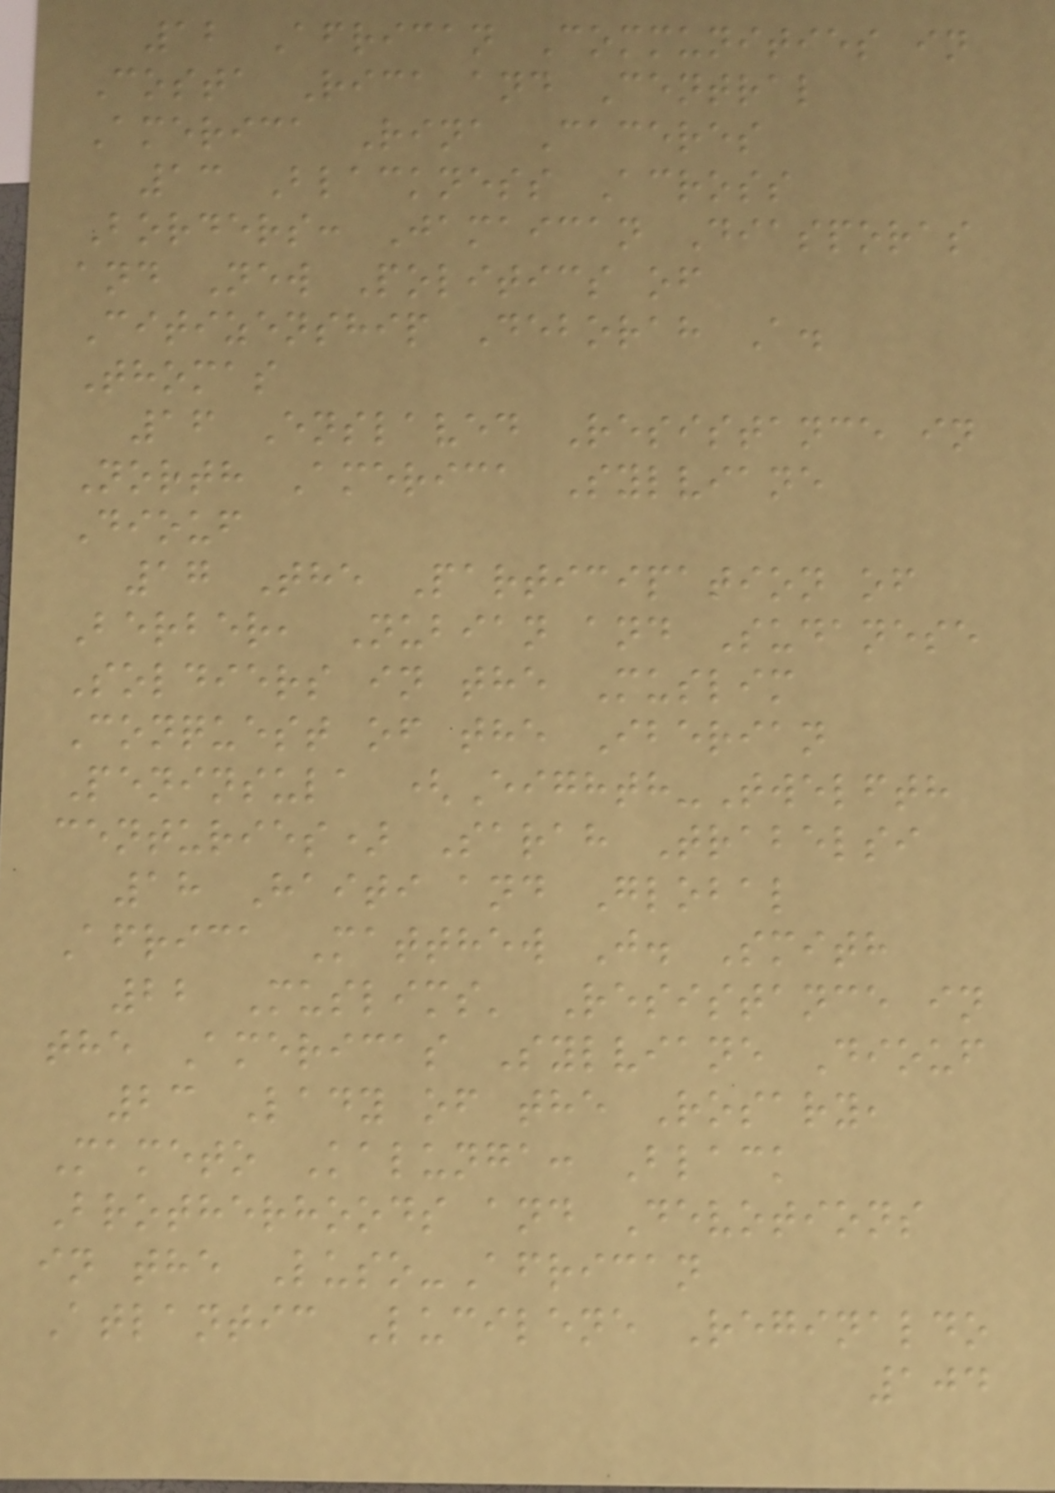12 African Communities in
Costa Rica and Central
America Rina Caceres
13 Blackness Across
Borders: Jamaican Diasporas
and New Politics of
Citizenship Deborah A.
Thomas
16 Enslaved Resistance in
North America Sylviane
Diouf
17 The Participation of
Berber, Nubian and Sudanese
Soldiers in the Muslim
Conquest of the Iberian
Peninsula (Eighth-Twelfth
centuries) Sarah Trabelsi
18 Haiti and Global
Africa Matthew J. Smith
22 Muslims' Resistance in
the Americas Sylviane Diouf
23 Lady of the Rosary,
Mameto Kalunga: Black
Brotherhoods and Devotions
in the Luso-African
Atlantic Lucilene Reginaldo
104
